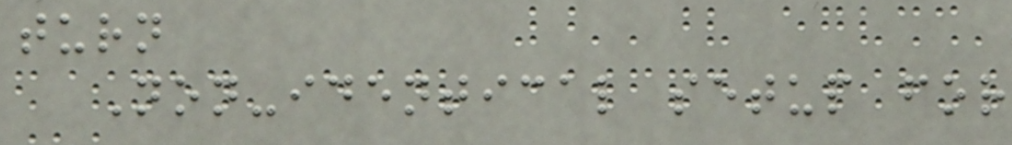turn
Non-identical setup for
